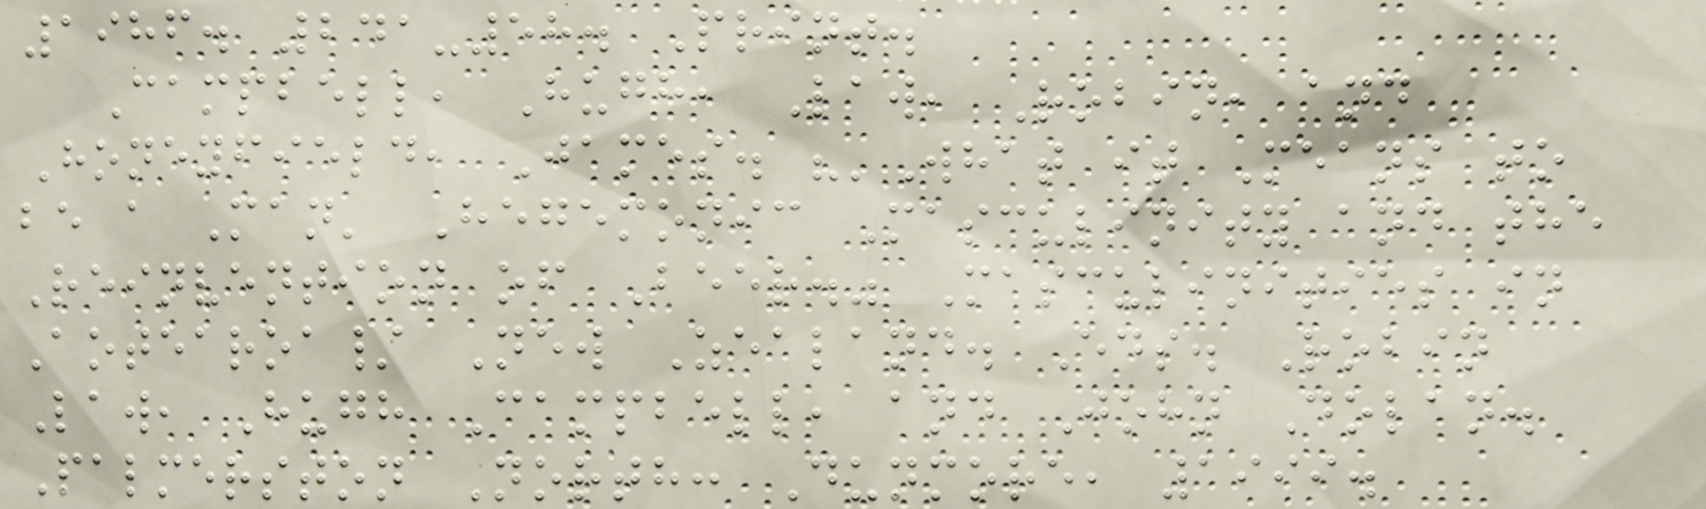1986. 241-58. Print.
Campbell, Hugh, Law, Robin, and
Honeyfield, James. "'What it Means to
be a Man' Hegemonic Masculinity and the
Reinvention of Beer." Masculinities in
Aotearoa/ New Zealand. Eds. Robin
Law, Hugh Campbell, and John Dolan.
Palmerston North: Dunmore, 1999.
